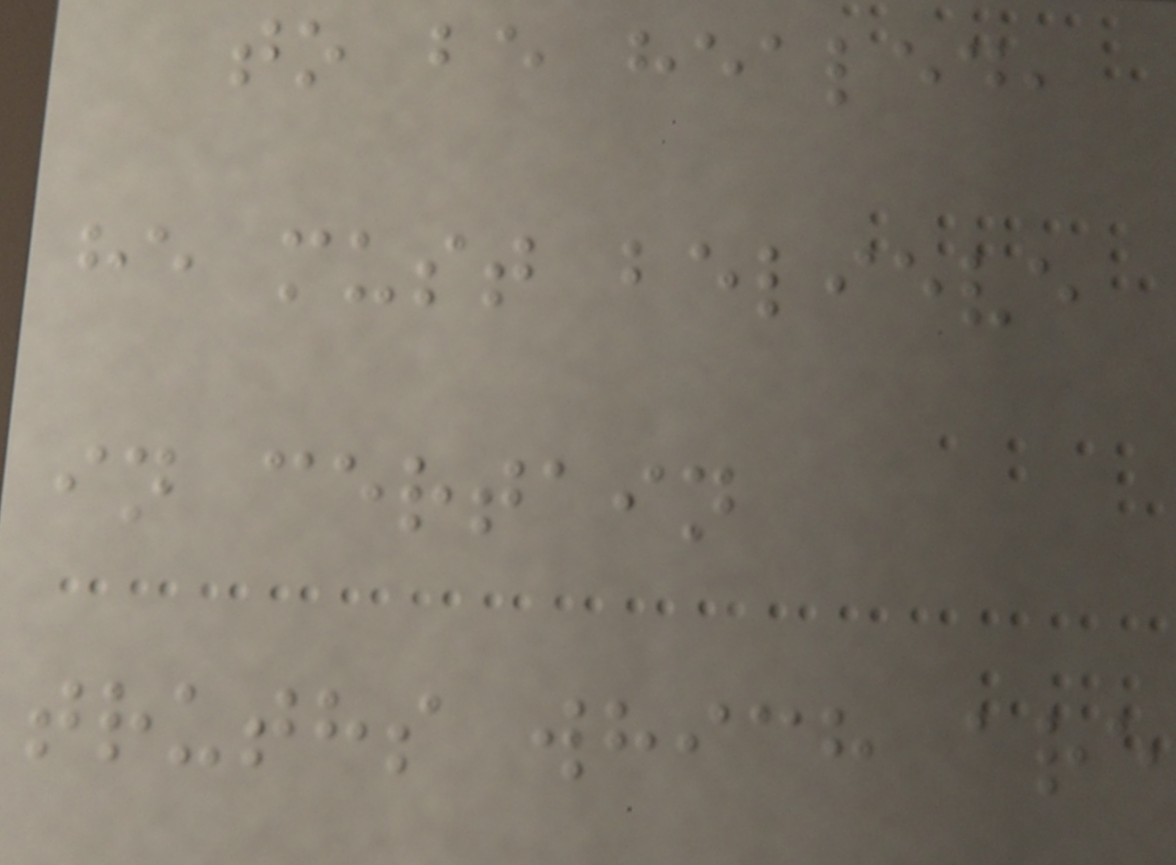to be healed,
he must believe
in certain
truths which are
